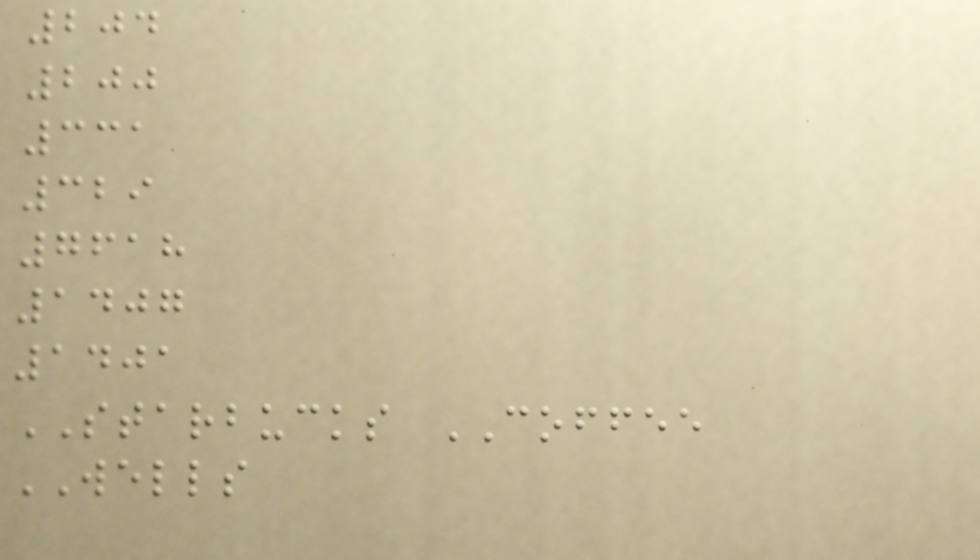204
200
331
329
7618
1407
1401
STARBUCKS COFFEE
WELLS
